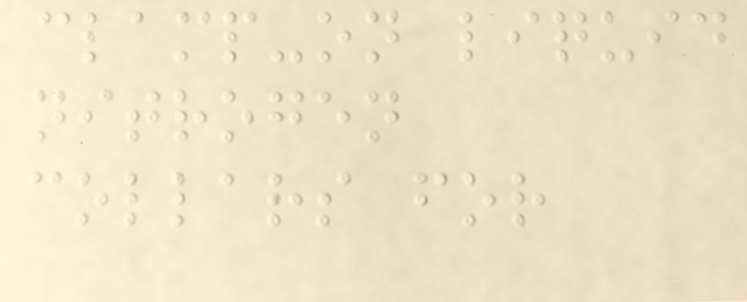clamp-on liquid
nitrogen
collars for
